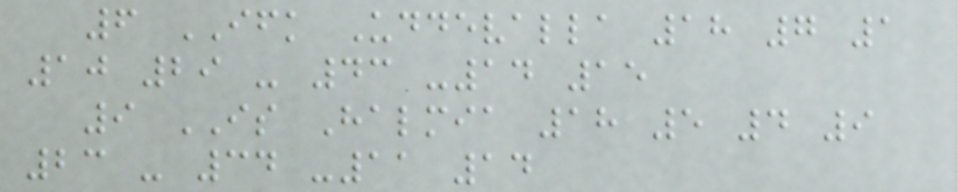6 IFK Uddevalla 18 7 1
10 29 - 43 -14 15
9 IS Halmia 18 5 4 9
23 - 34 -11 14
